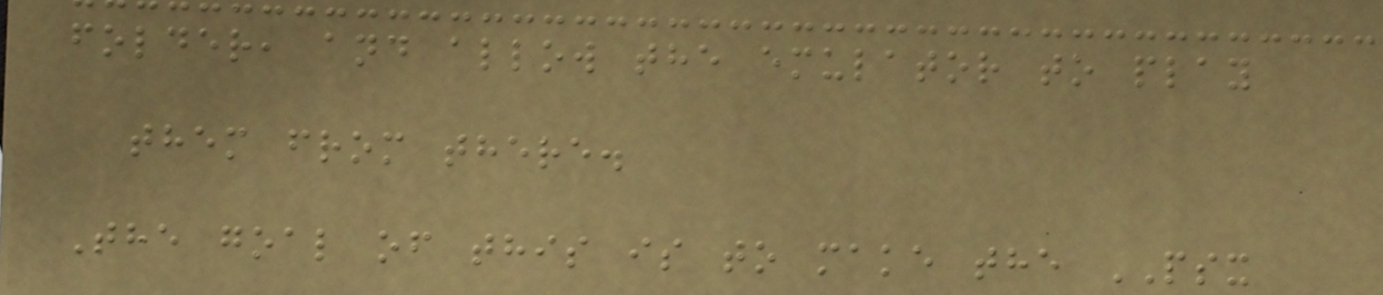folder, and allow the emulator to play
them from there.
The goal of this is to make the PSX
